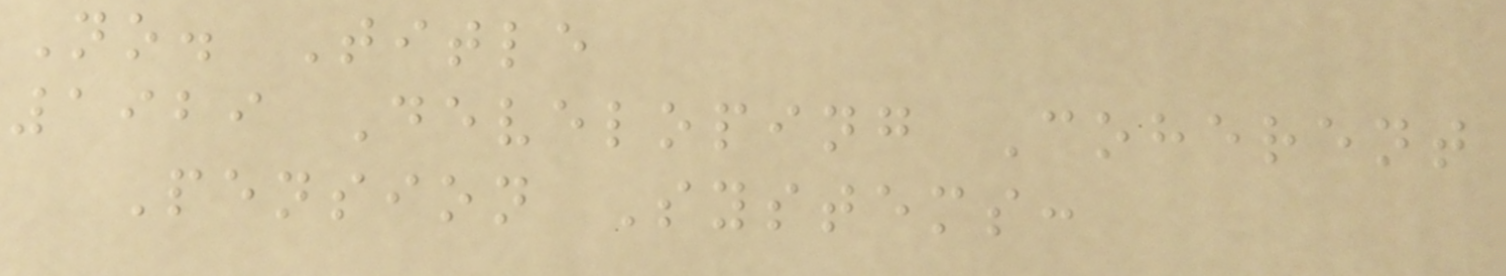No. Title
1929 Developing Coherent
Pension Systems:
